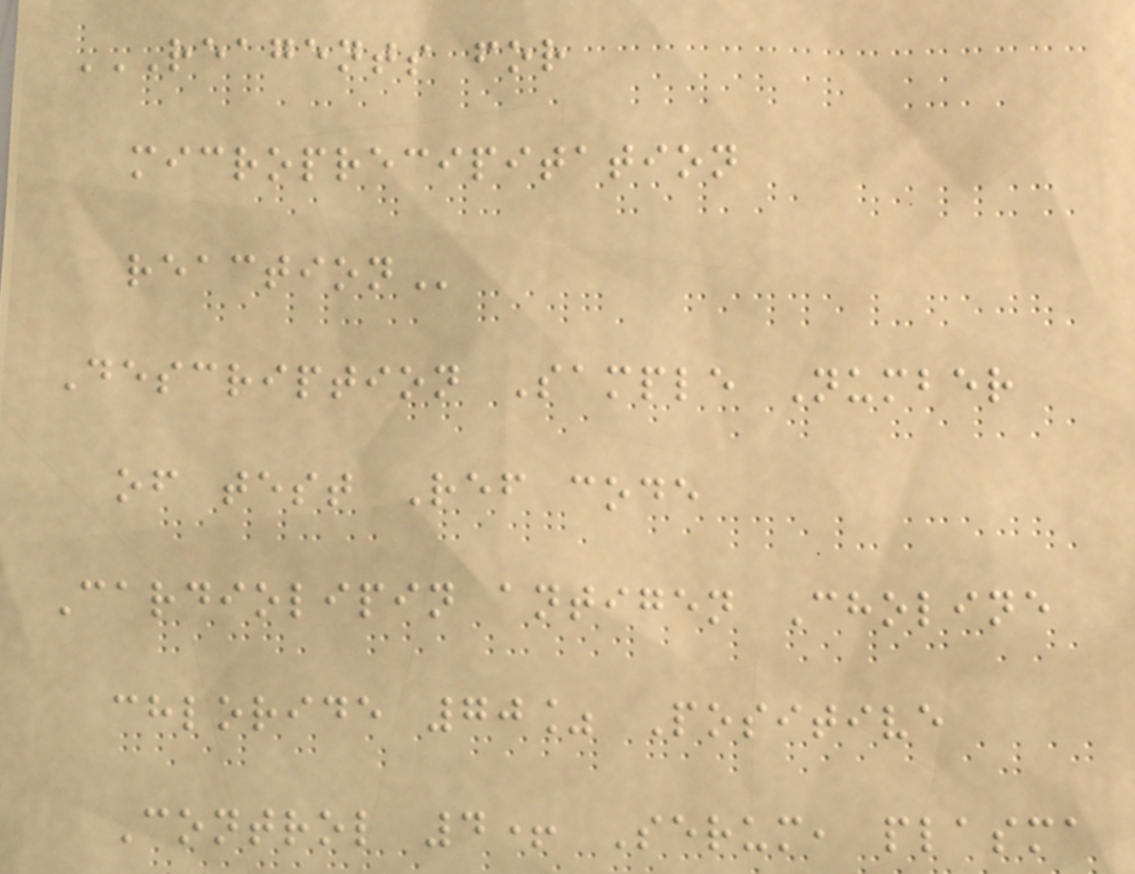REAGENTS FOR
MICROPRECIPITATION
REACTION
Description Sample Number
of test Ref code
Cardiolipin antigen Choline
chloride 70% Positive
Control 4+ Serum, plasma
